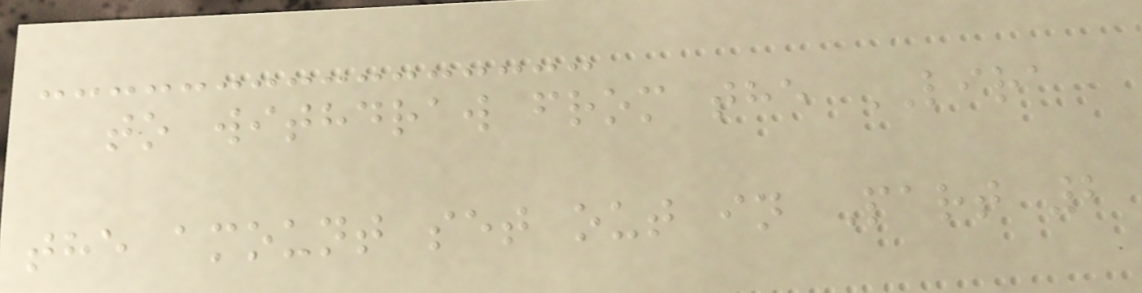to withdraw from the LIRA
the amount set out in Part 2
